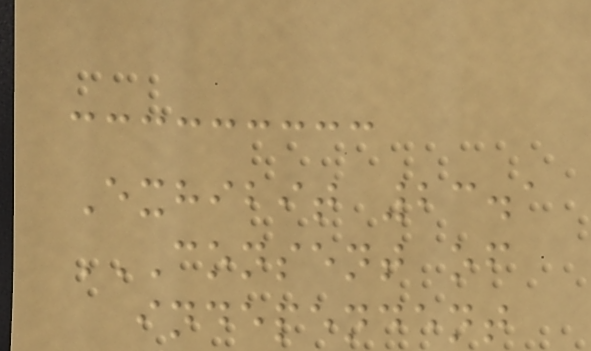Exhibit 23.1
CONSENT OF
INDEPENDENT
